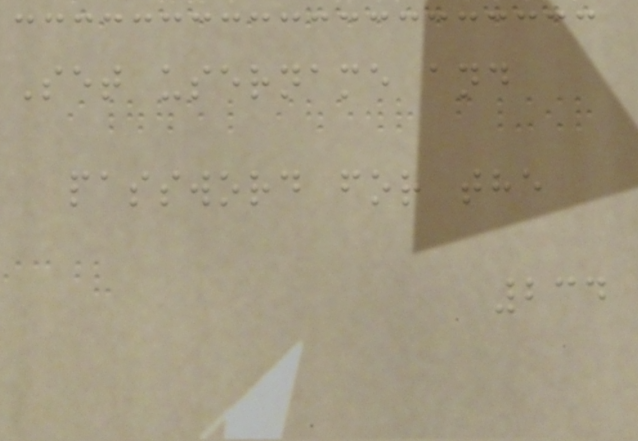Set username and
password for the
234
